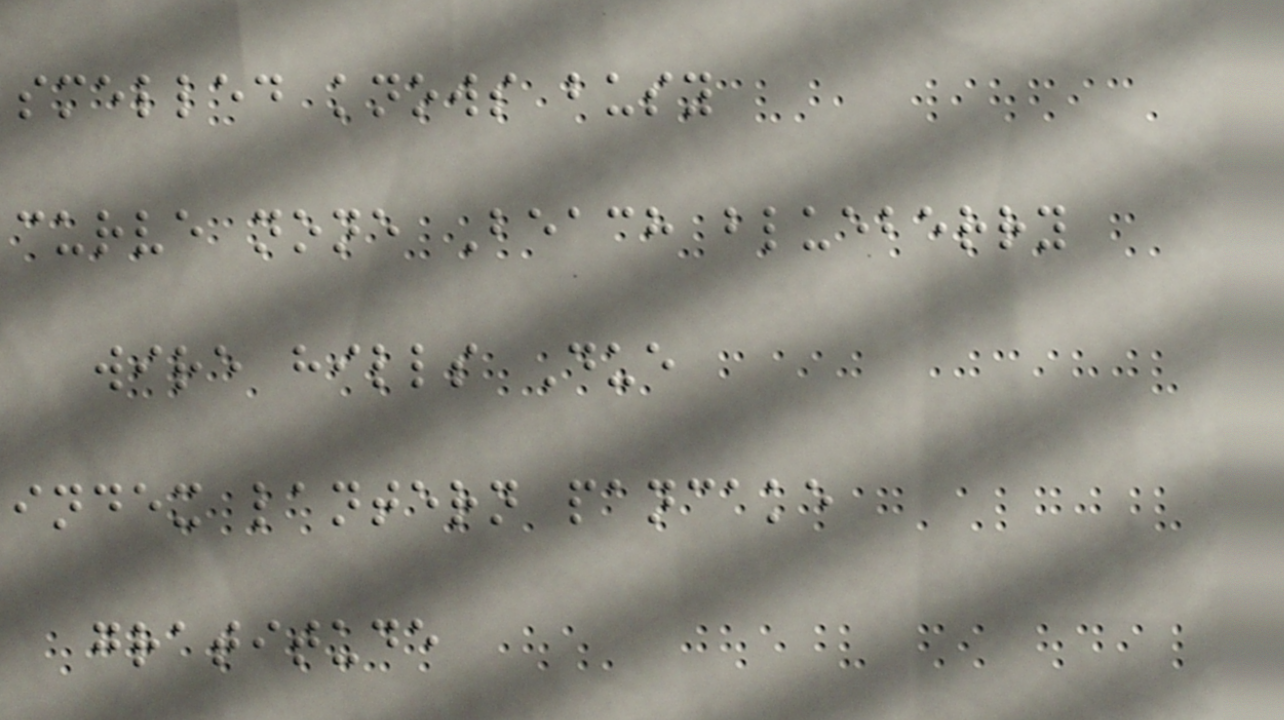smelled knows busy
curve none Beach blueberry
wire hills Due
index lantern pancake
gratitude
